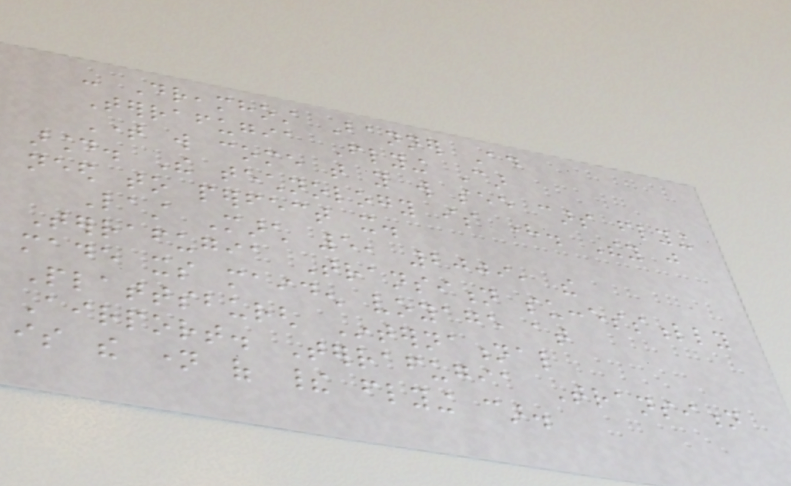- Dreamhost Banner Ad
Terrafugia Flying Car
Time will come that you will see cars flying
around. The technology is here. They just
need to perfect it.
Last March 5, 2009, the
Terrafugia Transition successfully
made its maiden voyage at
Plattsburgh International
Airport. Terrafugia Transition
is the name of their flying car.
